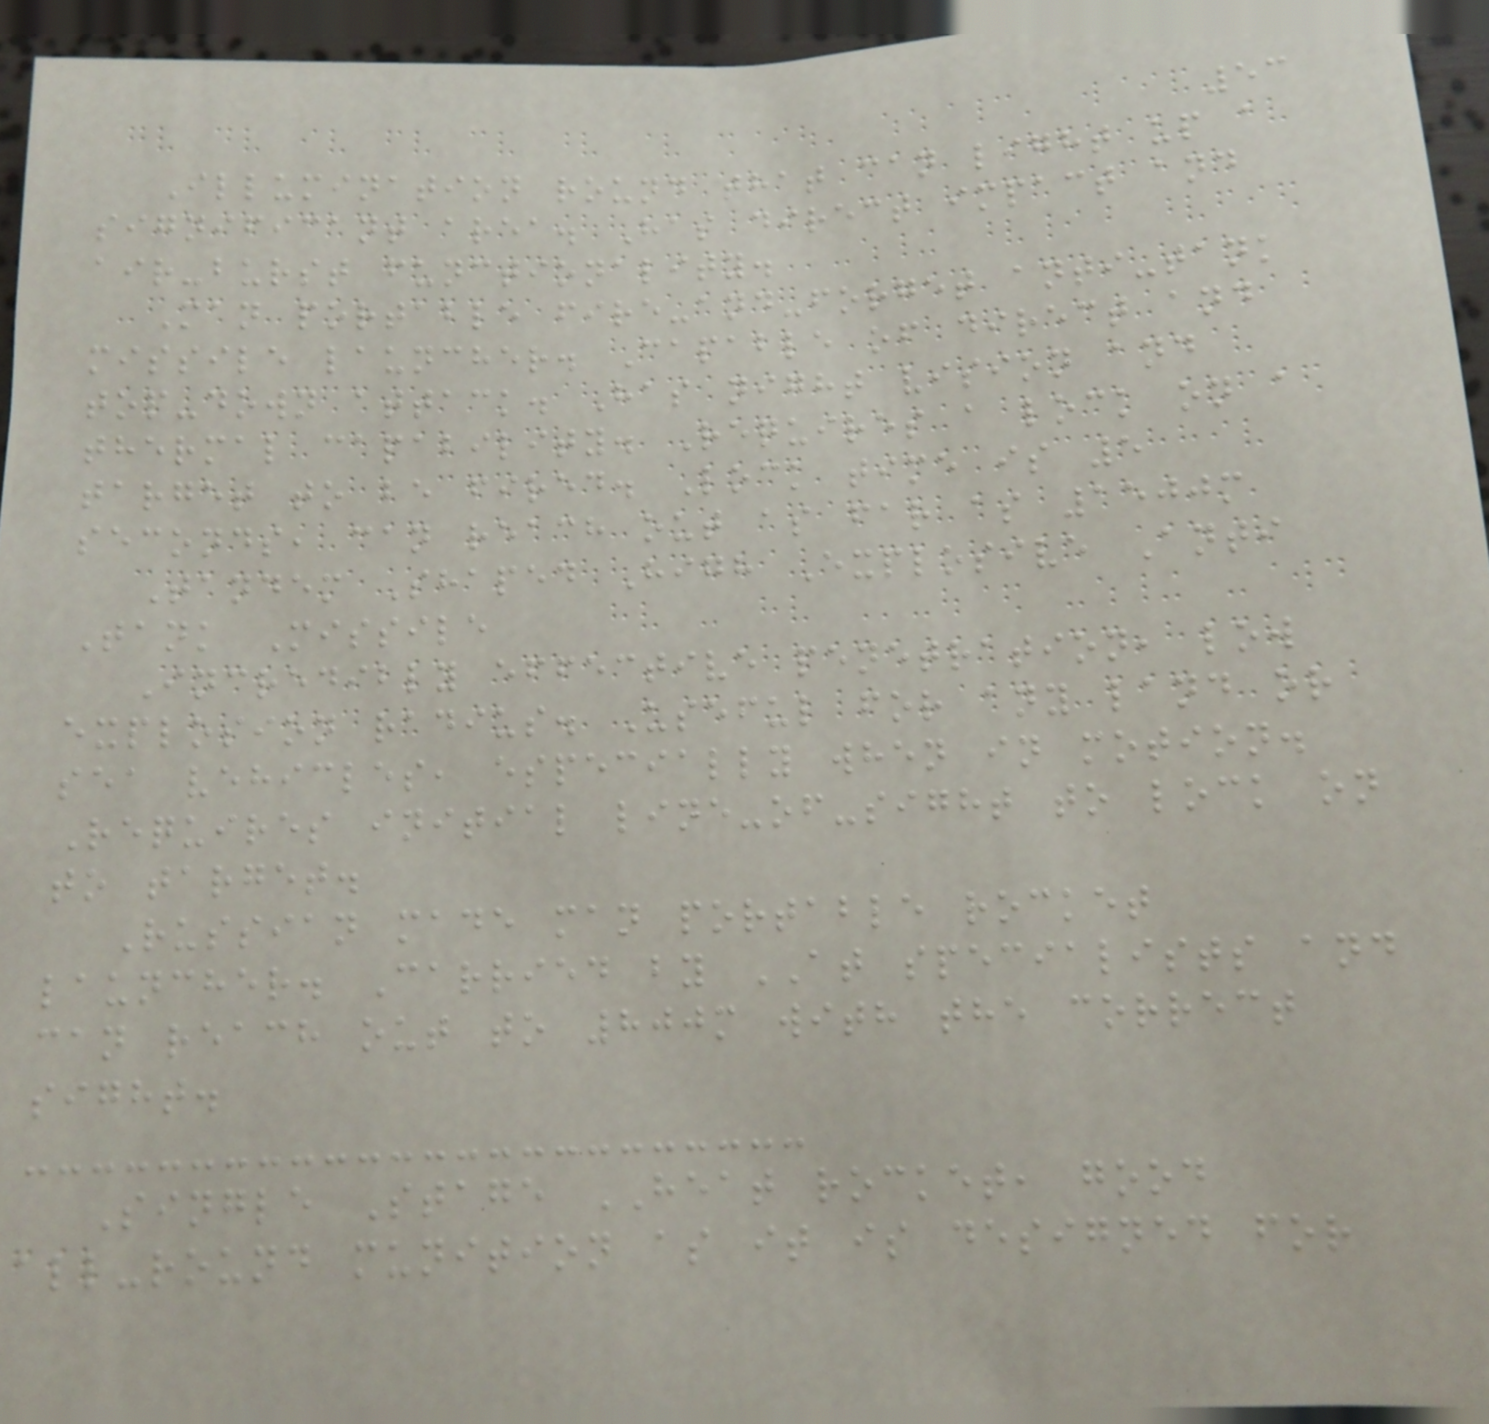53
Illumination round that can light up a
significant area. Has direct impact and
air-burst functionality.
Man portable fire-and-forget anti-tank
missile launcher. Capable of direct and
top-down attack. Has night vision and
thermal capability. Requires a lock on a
target to be fired. Lock time is 5
seconds, can reach out as far as 1500m
Tandem Shaped High Explosive Anti
Tank Missile
Incredibly effective penetration, low
explosion radius. Useful for any land or
sea vehicles, especially when in motion.
Requires initial line-of-sight to lock on
to target.
Russian made man portable rocket
launcher. Carried by AT specialists and
can reach out to 800m with the correct
sight.
Single Stage HEAT rocket, good
all-round munition as it is designed for
